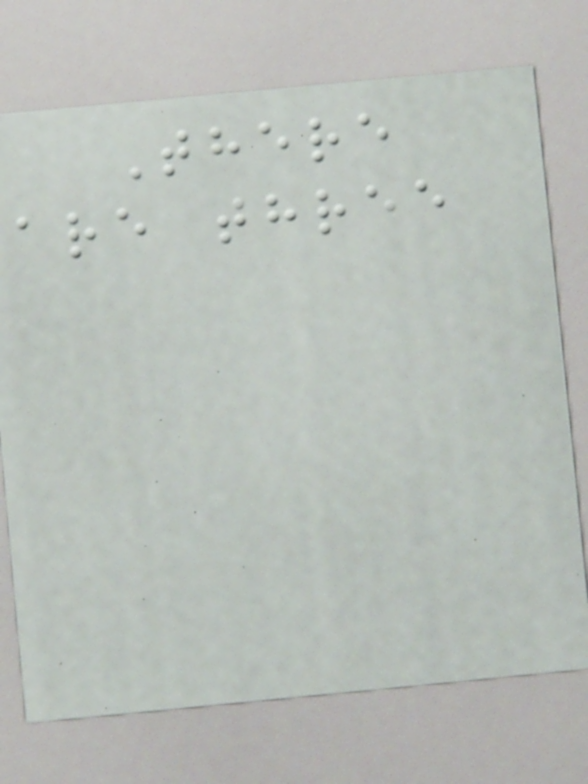There
are three
